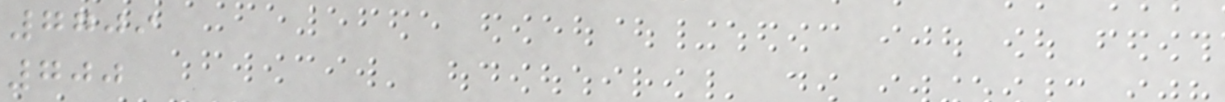7709
700
